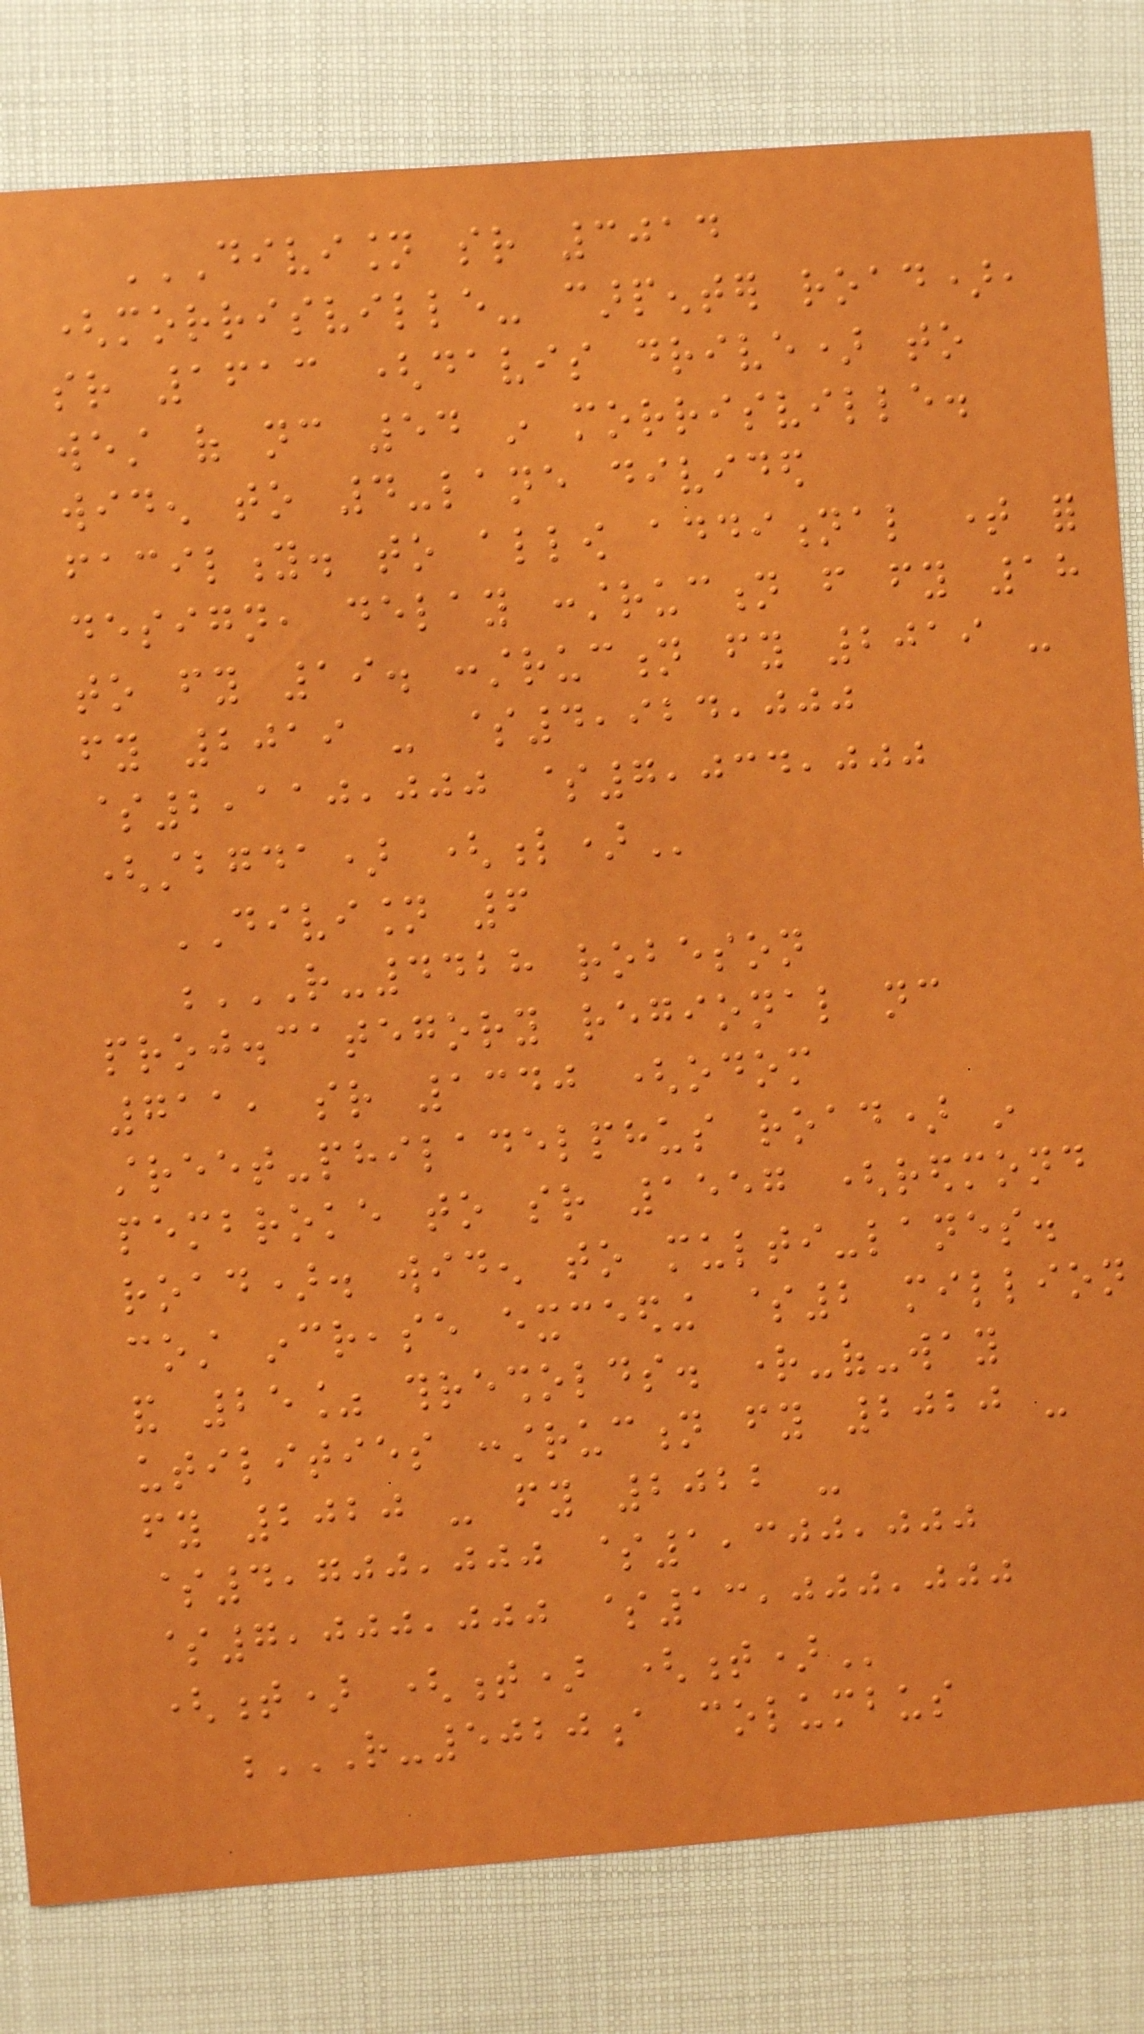DIVISION SR 3014
(MORRISVILLE- CARPENTER ROAD),
SR 1613 (DAVIS DRIVE) TO
WEST OF NC 54 IN MORRISVILLE.
WIDEN TO 4-LANE DIVIDED
FACILITY. TO ALLOW ADDITIONAL TIME FOR
DESIGN, DELAY CONSTRUCTION FROM FY 18
TO FY 19. CONSTRUCTION FY 2019 -
FY 2019 - $4,924,000
$2,110,000 $7,034,000
(STBGDA) (L)
DIVISION 6
R-4428 ROBESON
PROJ.CATEGORY REGIONAL NC
711, SR 1340 (ODOM
STREET-PHILADELPHUS ROAD) IN
PEMBROKE TO SR 1557 (REDMOND
ROAD). WIDEN TO MULTI-LANES.
COST INCREASE EXCEEDING $2 MILLION
AND 25% THRESHOLDS. RIGHT-OF-WAY
UTILITIES CONSTRUCTION FY 2020 -
FY 2020 - FY 2022 -
$4,700,000 $1,300,000
$7,000,000 $13,000,000
(T) (T) (T)
R-5020A COLUMBUS
